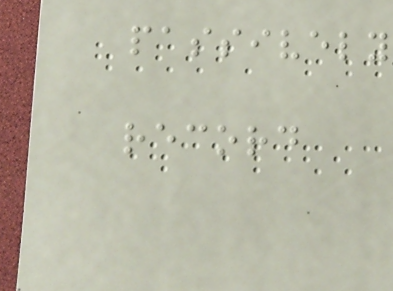passively
record
